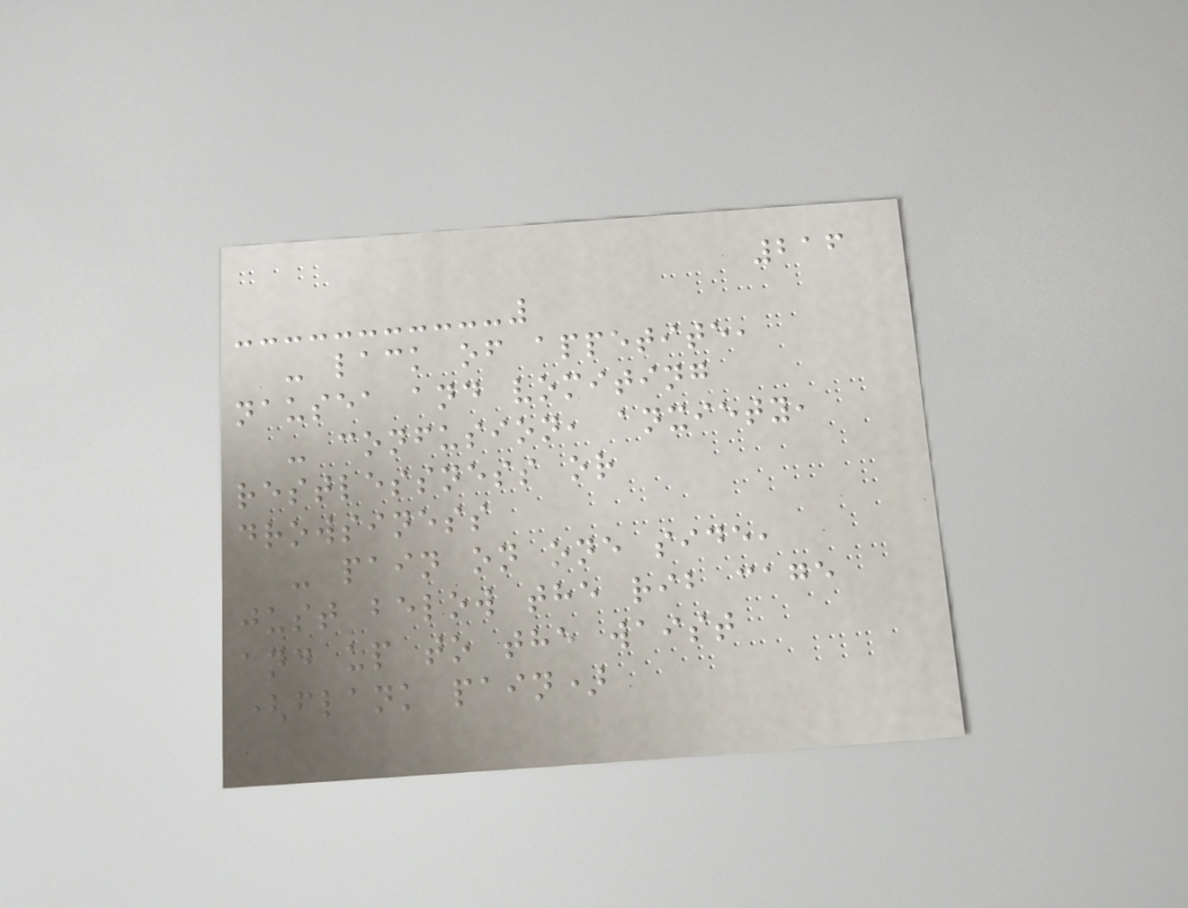216
- lack of appetite,
nausea and vomiting
- confusion, anxiety,
restlessness or
drowsiness
- pain on one side,
just below the rib cage
and up to the waist
(flank pain)
